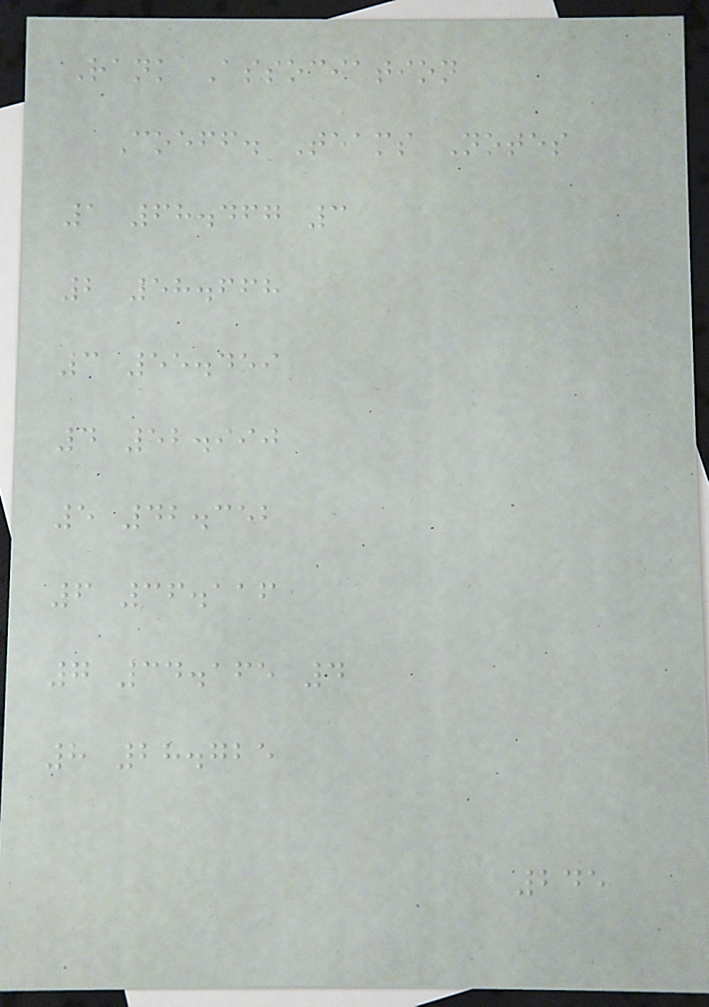Rank Association
Coeff. Teams Notes
1 68.467 3
2 58.668
3 55.459
4 52.990
5 42.352
6 36.116
7 34.165 4
8 28.725
245
